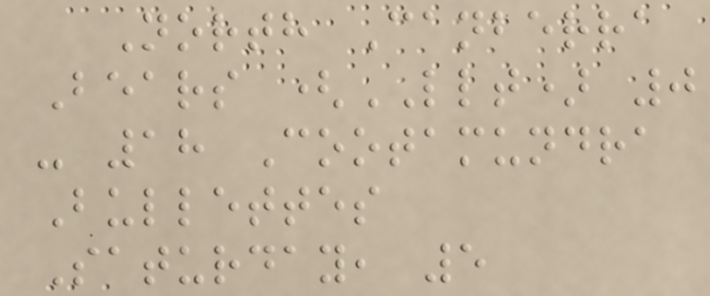North Canberra
Bears (LLT) 0
- 18 Cootamundra
Bullettes
Saturday, 5
